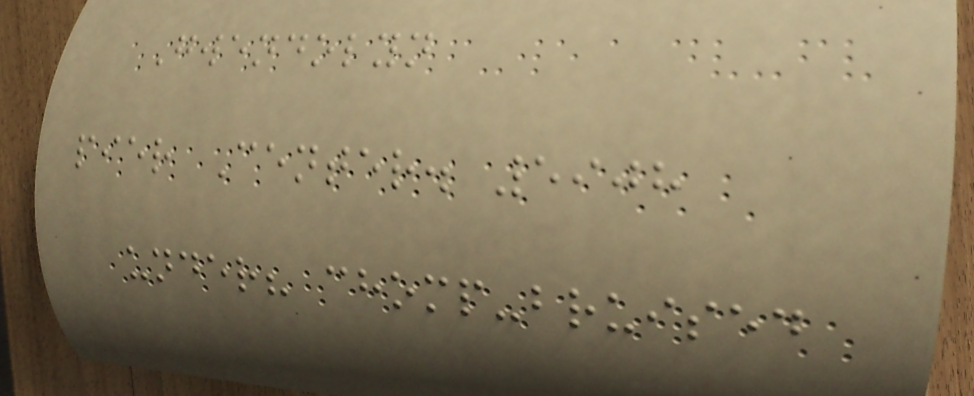Gwendolyn
pier Center. 5908
under? chomp-bruised
